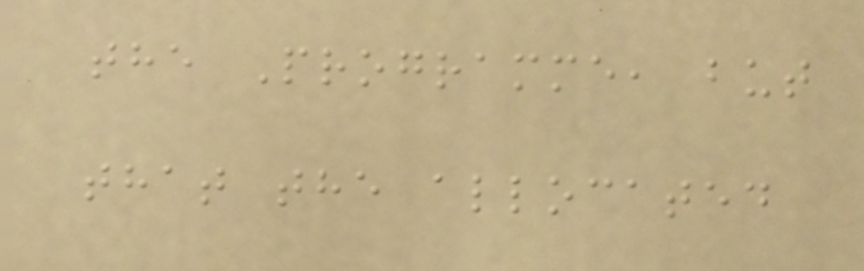the Programme, but
that the allocated
